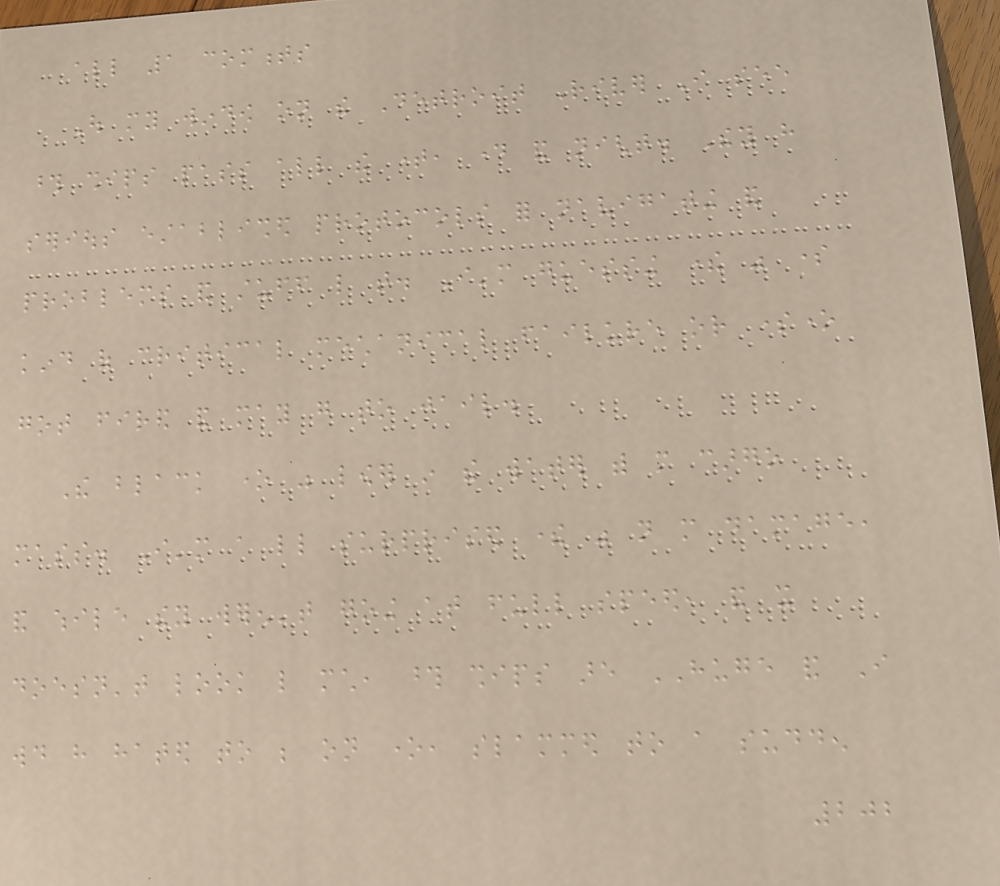all 1 comments
Out my window on the Detroit River I see
those ships pass all the time, day and night. They have
serious established protocols for navigating and
problems and stuff like that. I'm guessing there was some
kind of critical mechanical failure or someone
got fired and may go to jail.
The black one was lower in the water with more cargo
mass. I'm a little surprised there was not more damage,
and while they weren't going at full speed, and it
doesn't look like much, those ships are HUGE and I
would have hated to be on one, slammed to a sudden
202
